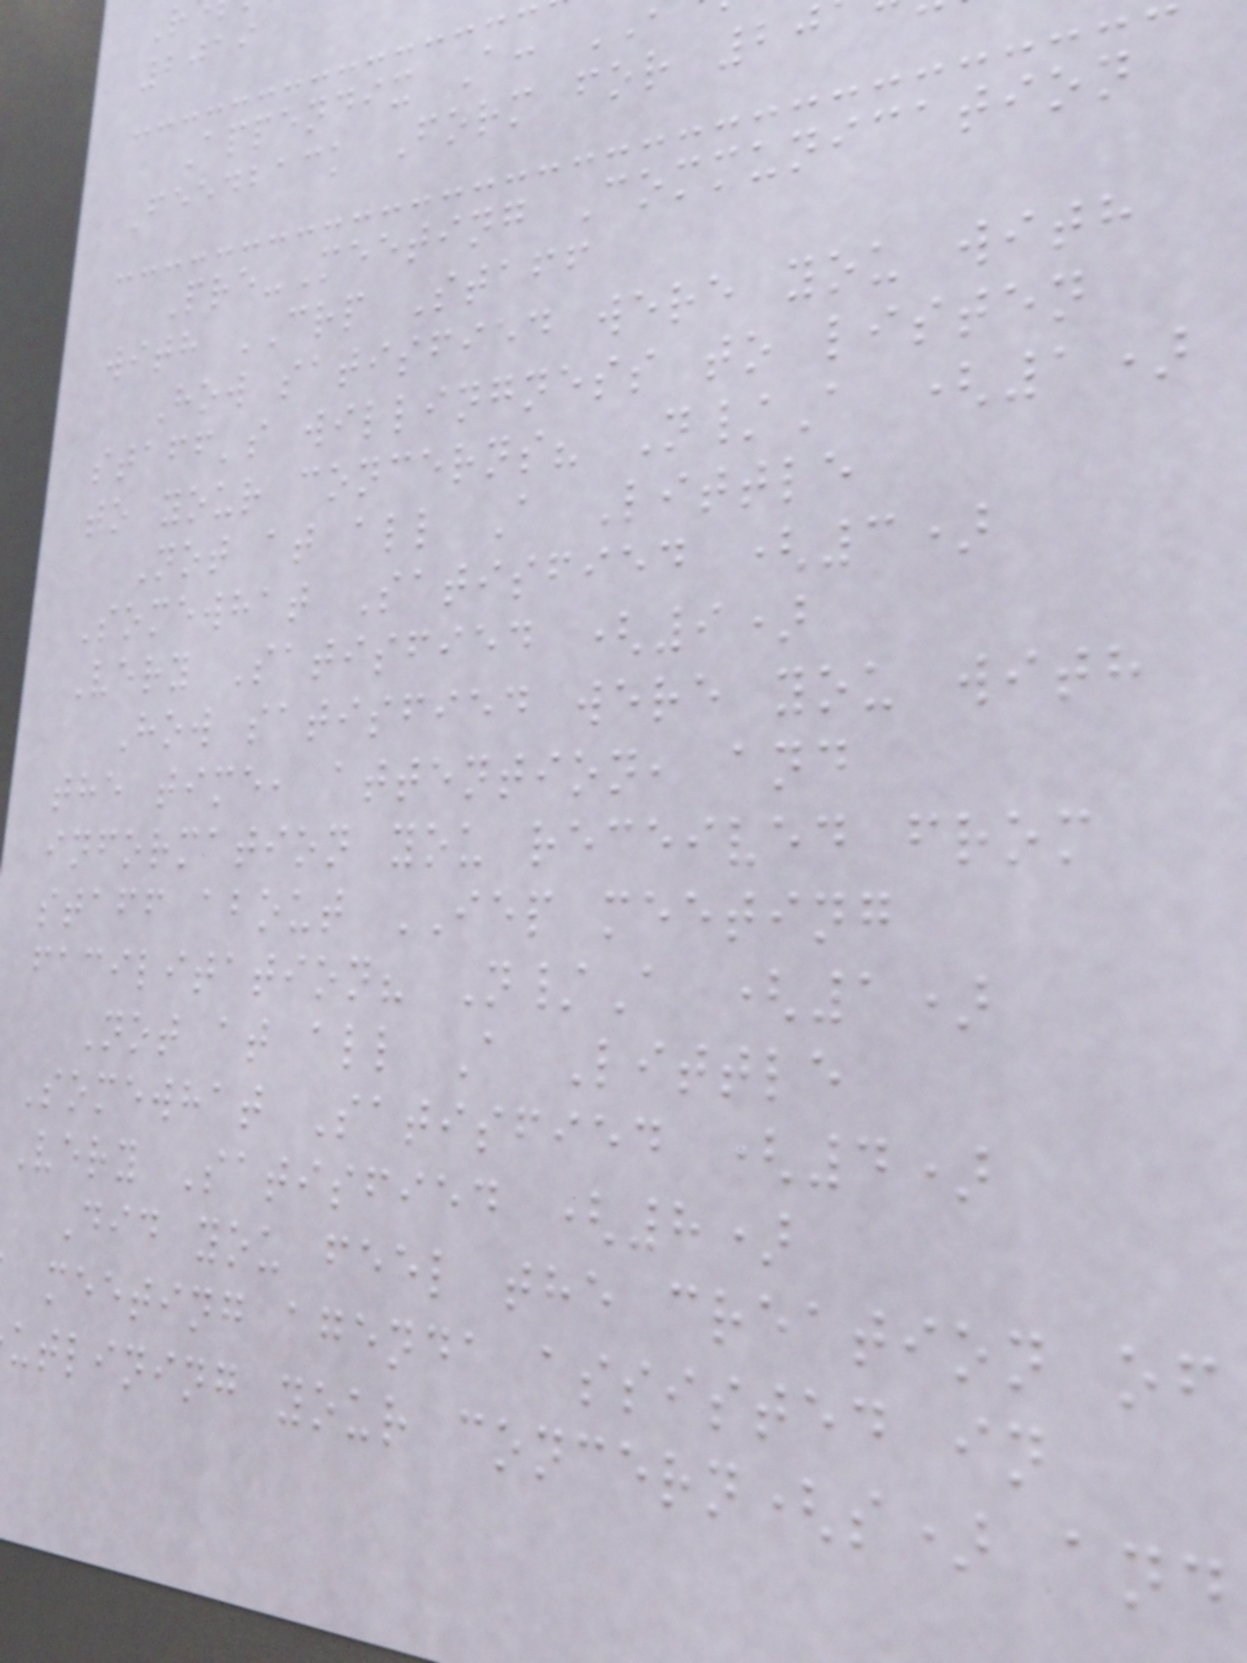2019
Appendix A:
Feedback Form for 20
Pre-Meeting Communication
with CRP Staff
How satisfied were you with
staff's willingness to listen
to your concerns? N/A (1)
Not at all A Little
Somewhat Satisfied (3)
Very Satisfied (9)
How satisfied were you with
the time, attention, and
information you received from
staff about IEP meeting
facilitation? N/A (1)
Not at all A Little
Somewhat Satisfied (4)
Very Satisfied (8)
Did you feel the creation of
meeting agenda assisted in
utlining your concern(s) and
